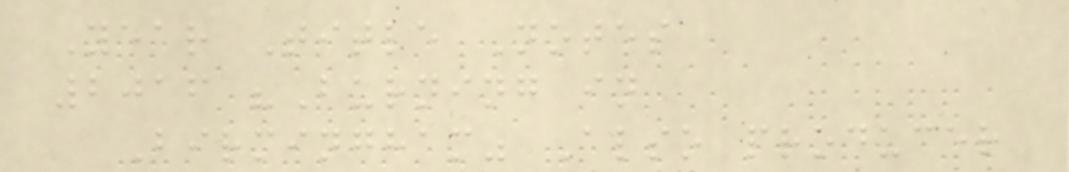Year Title Notes
2016 "Burning in
Birmingham" Also producer
